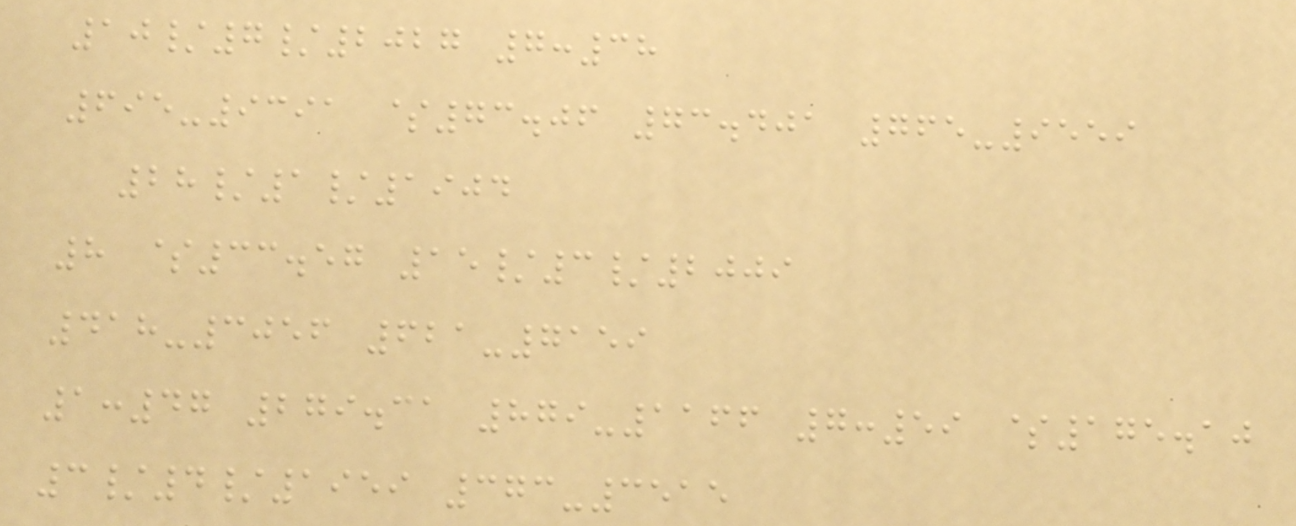10/7/2027 7:38
695-9391 $73.06 73.401 765-9559
28/1/1904
8 $33.57 15/3/2009
418-3056 621-7159
1:47 279.31 879-1166 7:59 $175.10
3/4/1959 373-3515
